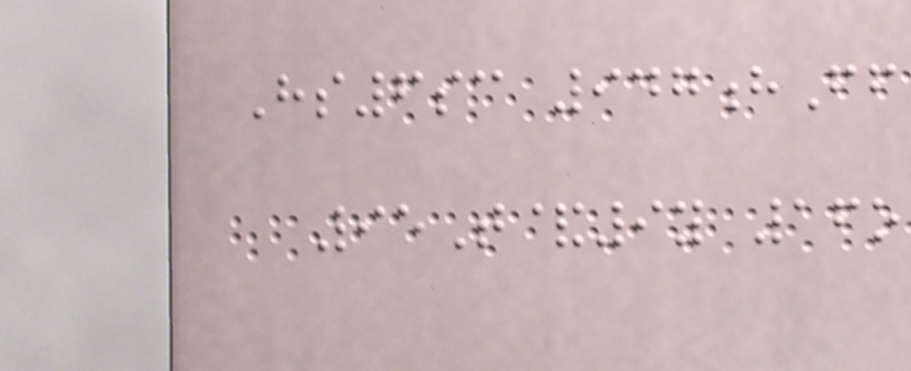Hs6sc 947hFf
95T&9y 16o
